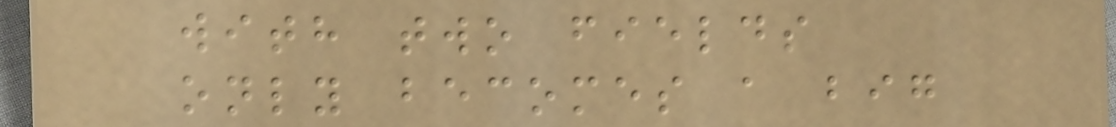with two fields
only becomes a big
